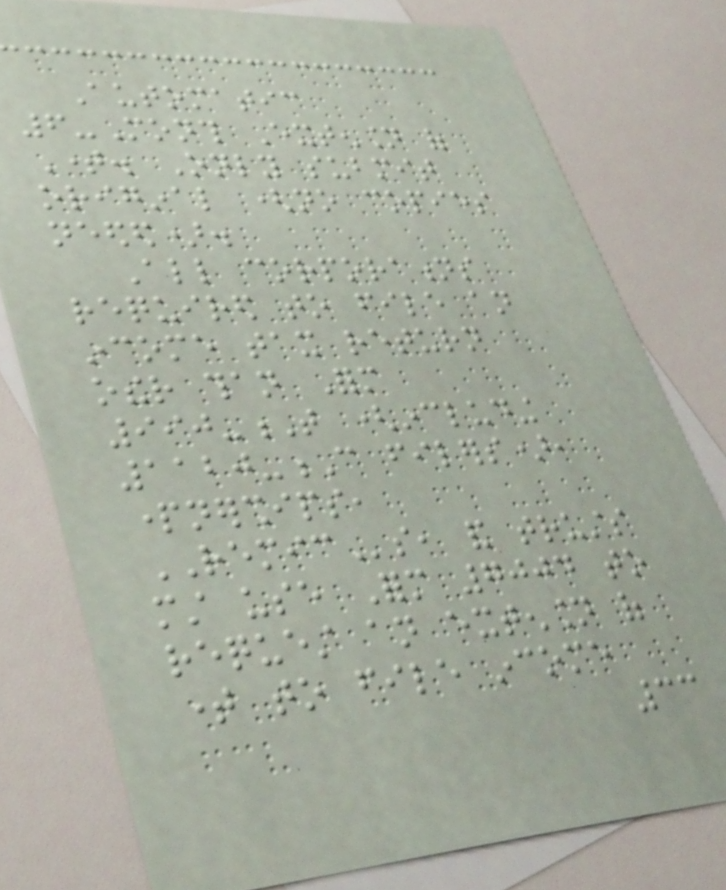Automatic
6-Month Extension of
Time. Only submit
original (no copies
needed).
All corporations
required to file an
income tax return
other than Form
990-T (including
1120-C filers),
partnerships,
REMICs, and trusts
must use Form 7004 to
request an extension of
time to file income
33
